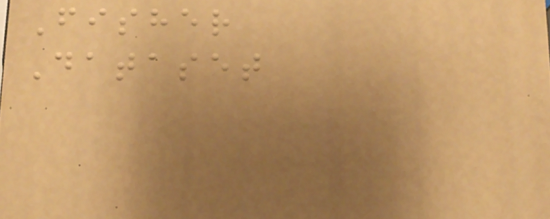Fisher
Dataset
